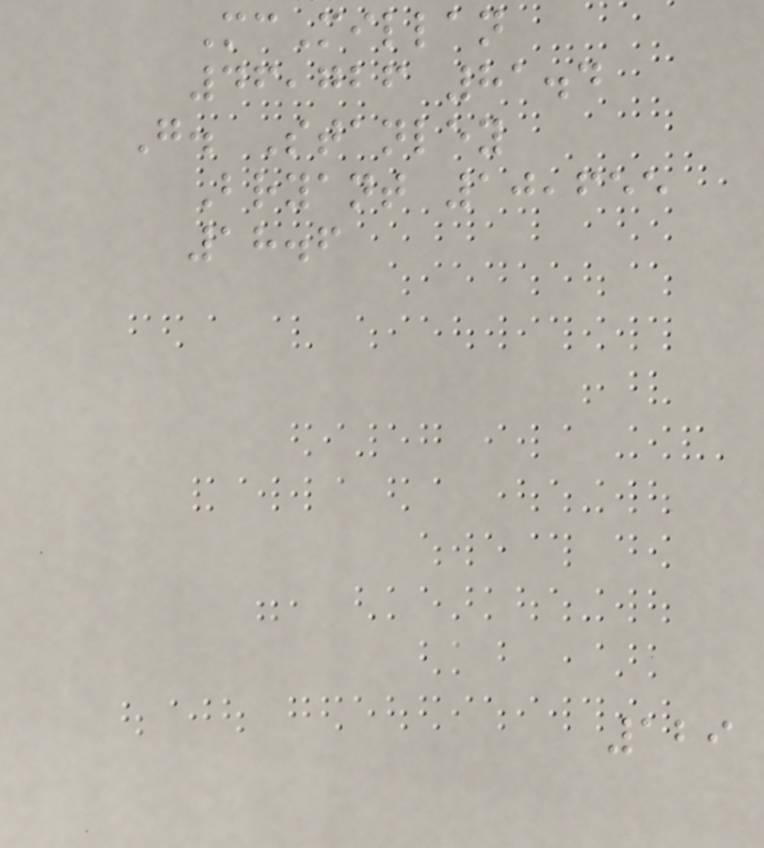McMillan
46,726 81.4
G. Stanley
Bryant 10,655
18.6
129
